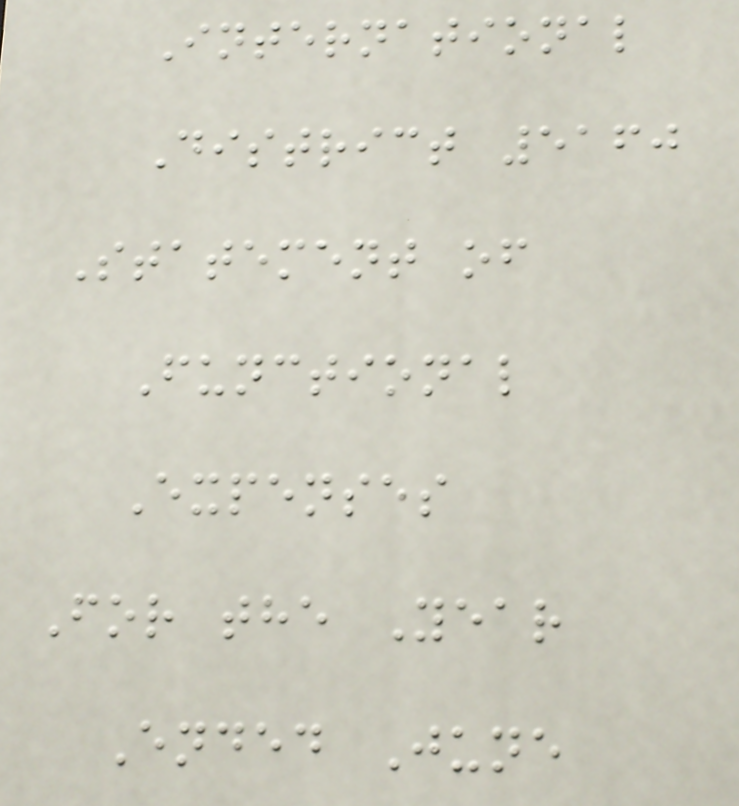International
District 5160
Statement of
Functional
Expenses
For the Year
Ended June
